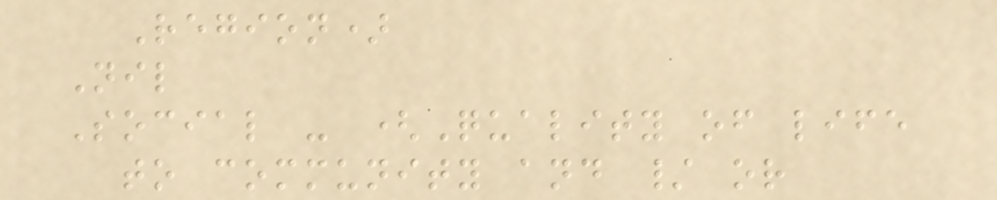Region)
Nil
Social - (Quality of life
to community and / or
